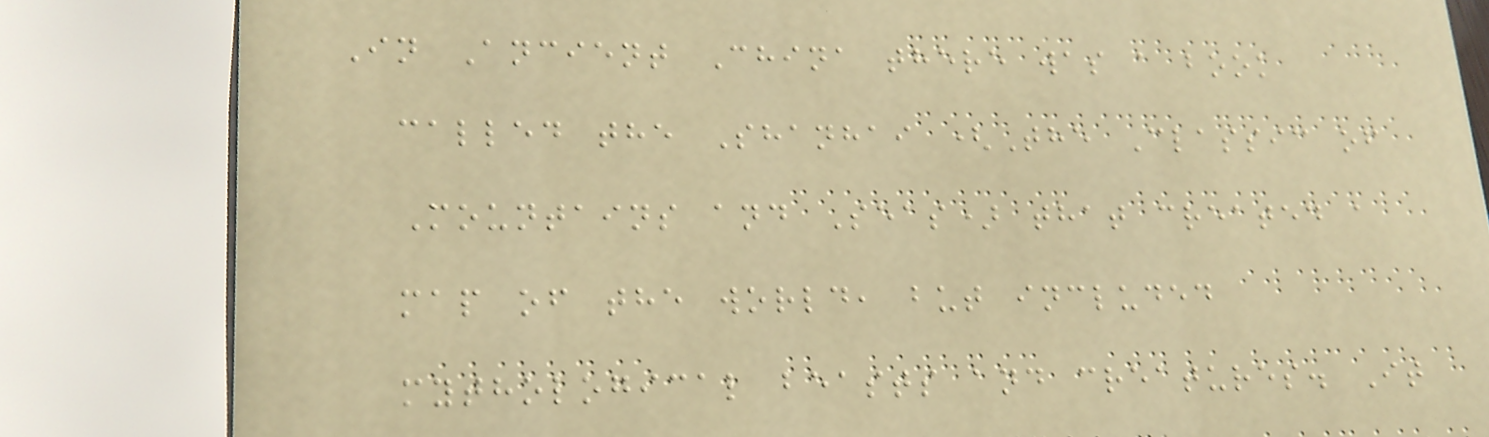In Ancient China there was a book
called the Shanhai (The Classic of
Mountains and Seas) that created a
map of the world, but included
mythological beasts and creatures. It
